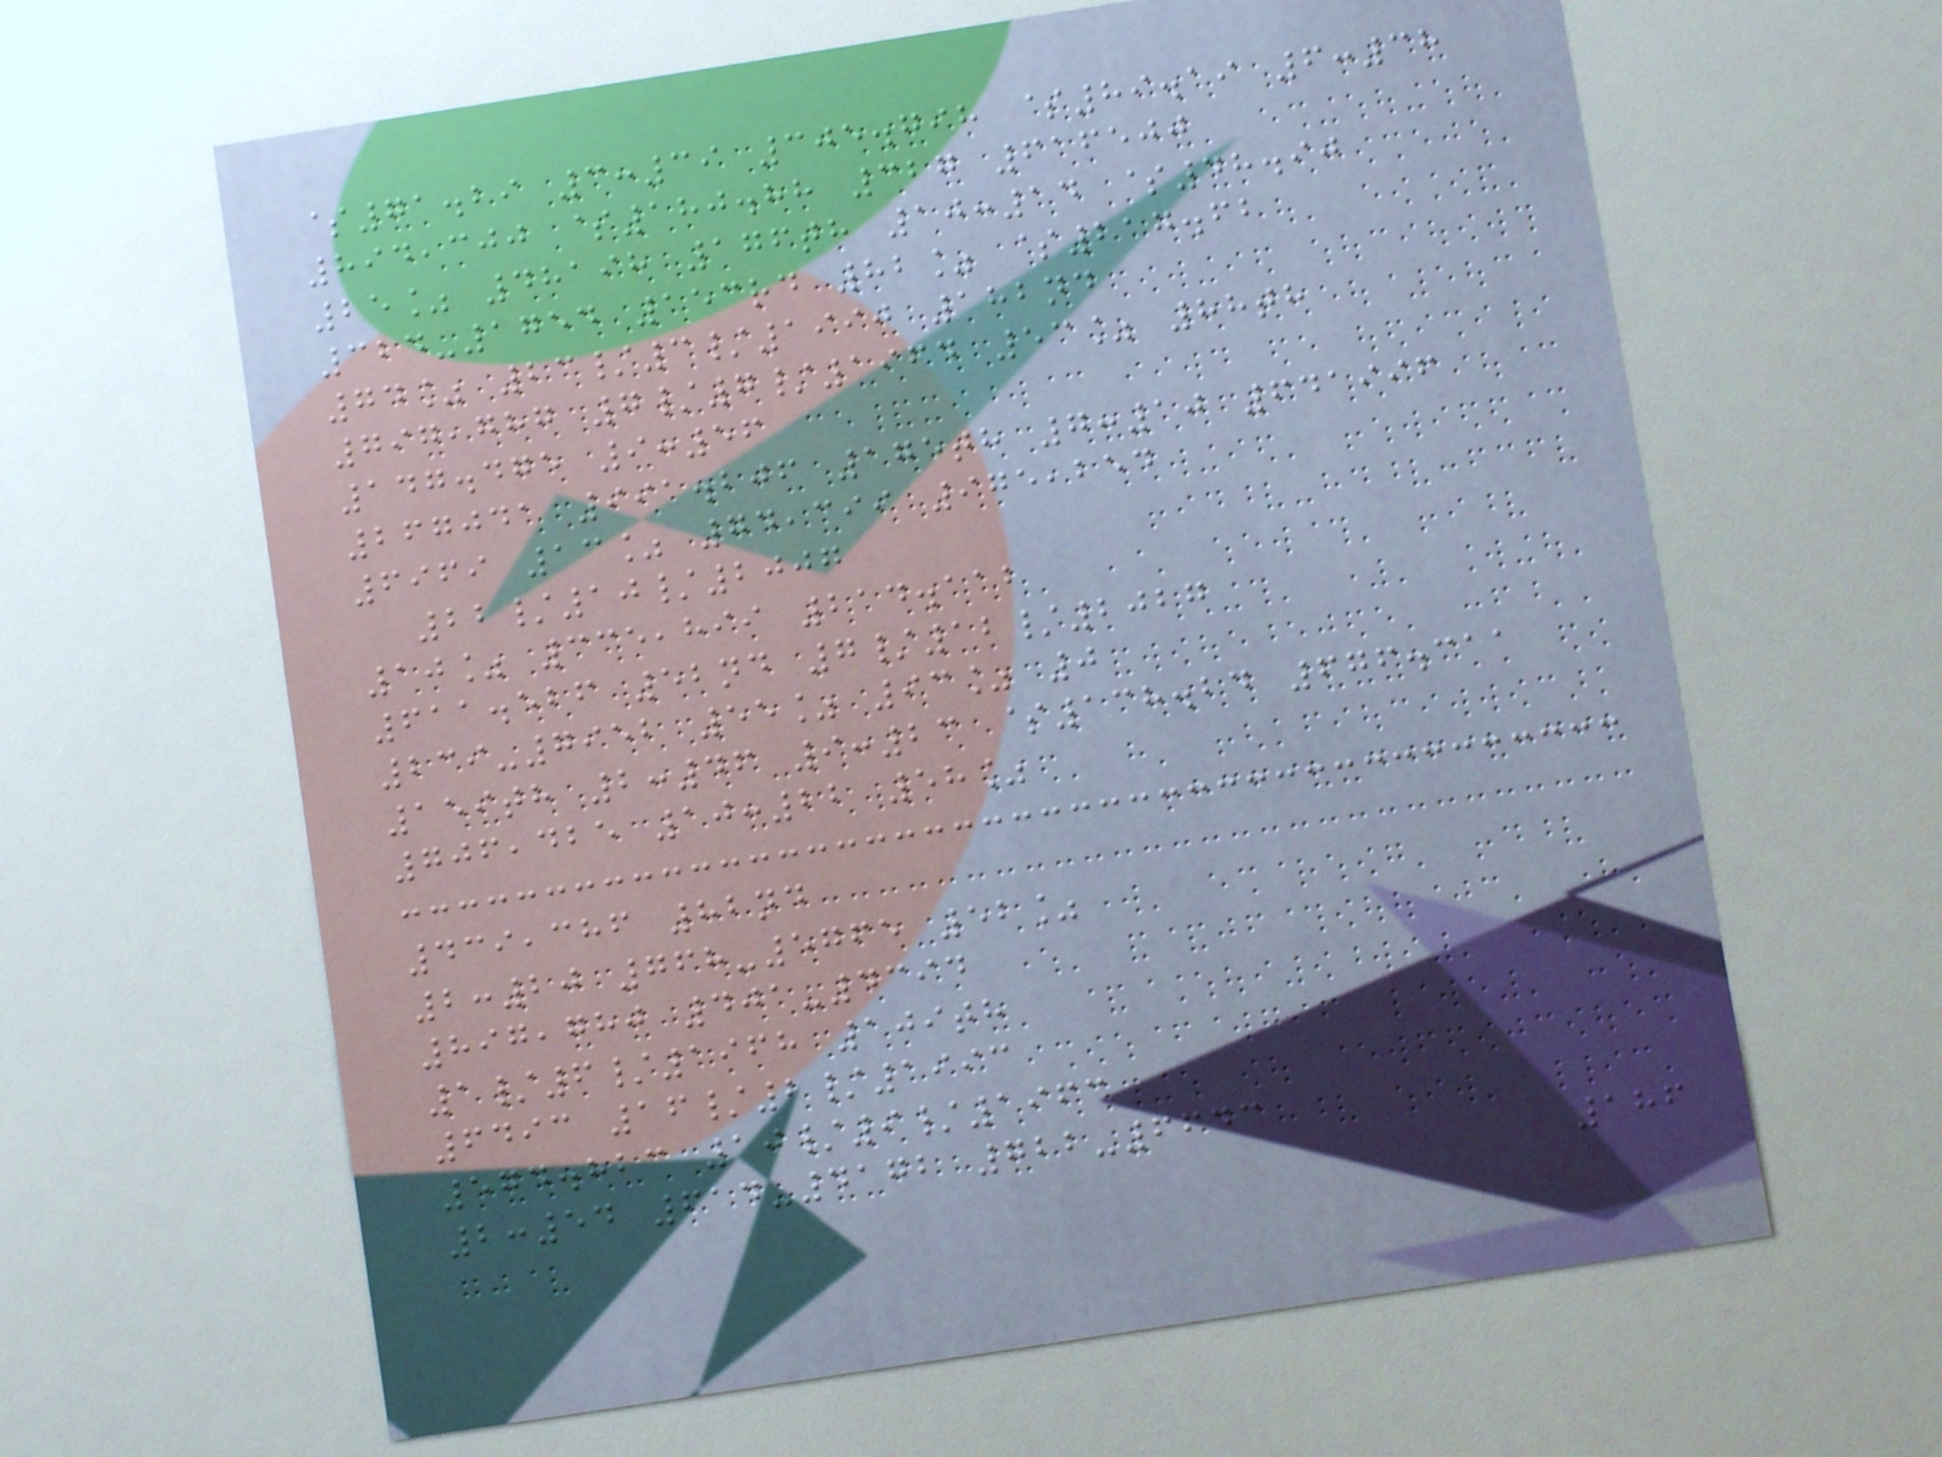$71.29 3:39 305.798 $89.19 6:38
894,300 $180.88 327 616500
25% 48198 176th 10:14 $48.90
324-1754 153rd 82% $217.62
74% 23/3/1990 182nd
797,787 7/7/1964 53% 88th
147.475 9:56
267041 991.206 175th 7:10 641996
6969 13% 74,399 975,254
22/10/2007
10% 335,899 214.112
611.526 52nd 7/12/2027
239-7952 55% 93% 0
159th 2:46 9:23 $138.24 676.311
706,425 10:22 58%
439,386 82nd
2:20 768-5765 52%
897,780 401-4394
1/6/1968 109th
6493 16/2/1993
574.823 10/9/1963
2:54 614-4172 722-6643
186
